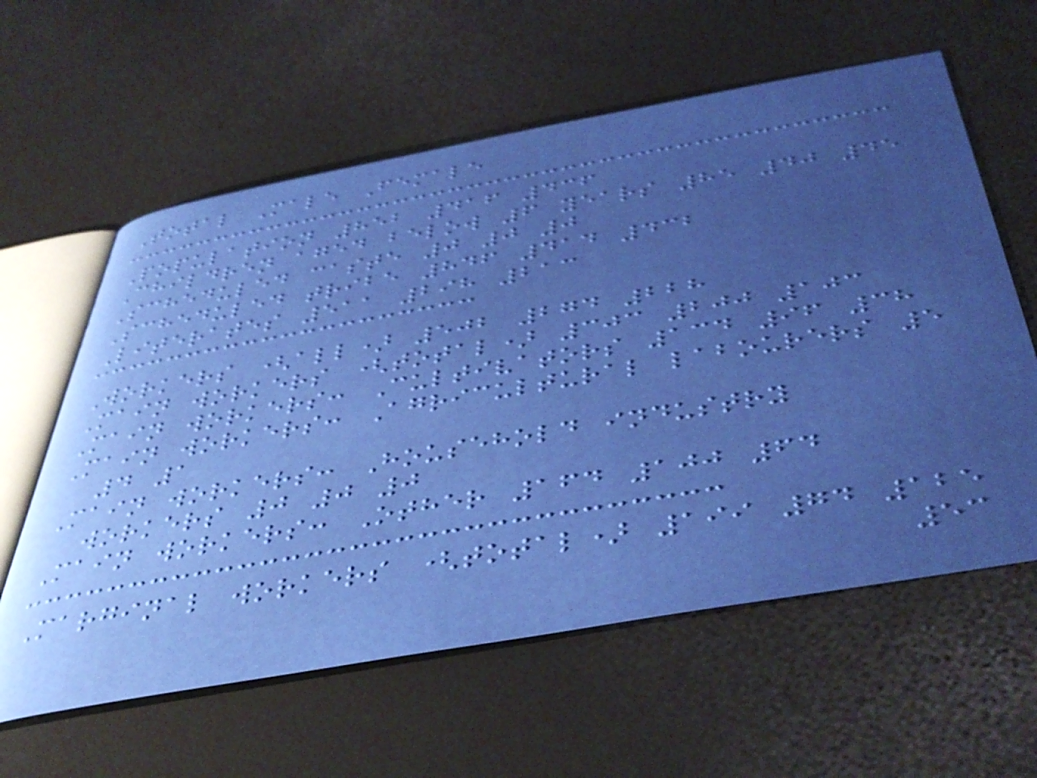Total Male Female
Population 852 416 436
Children aged below 6 years 85 40 45
Scheduled caste 0 0 0
Scheduled tribe 846 414 432
Literates 511 298 213
Workers (all) 502 274 228
Main workers (total) 303 200 103
Main workers: Cultivators 134 96 38
Main workers: Agricultural labourers 5
4 1
Main workers: Household industry
workers 0 0 0
Main workers: Other 164 100 64
Marginal workers (total) 199 74 125
53
